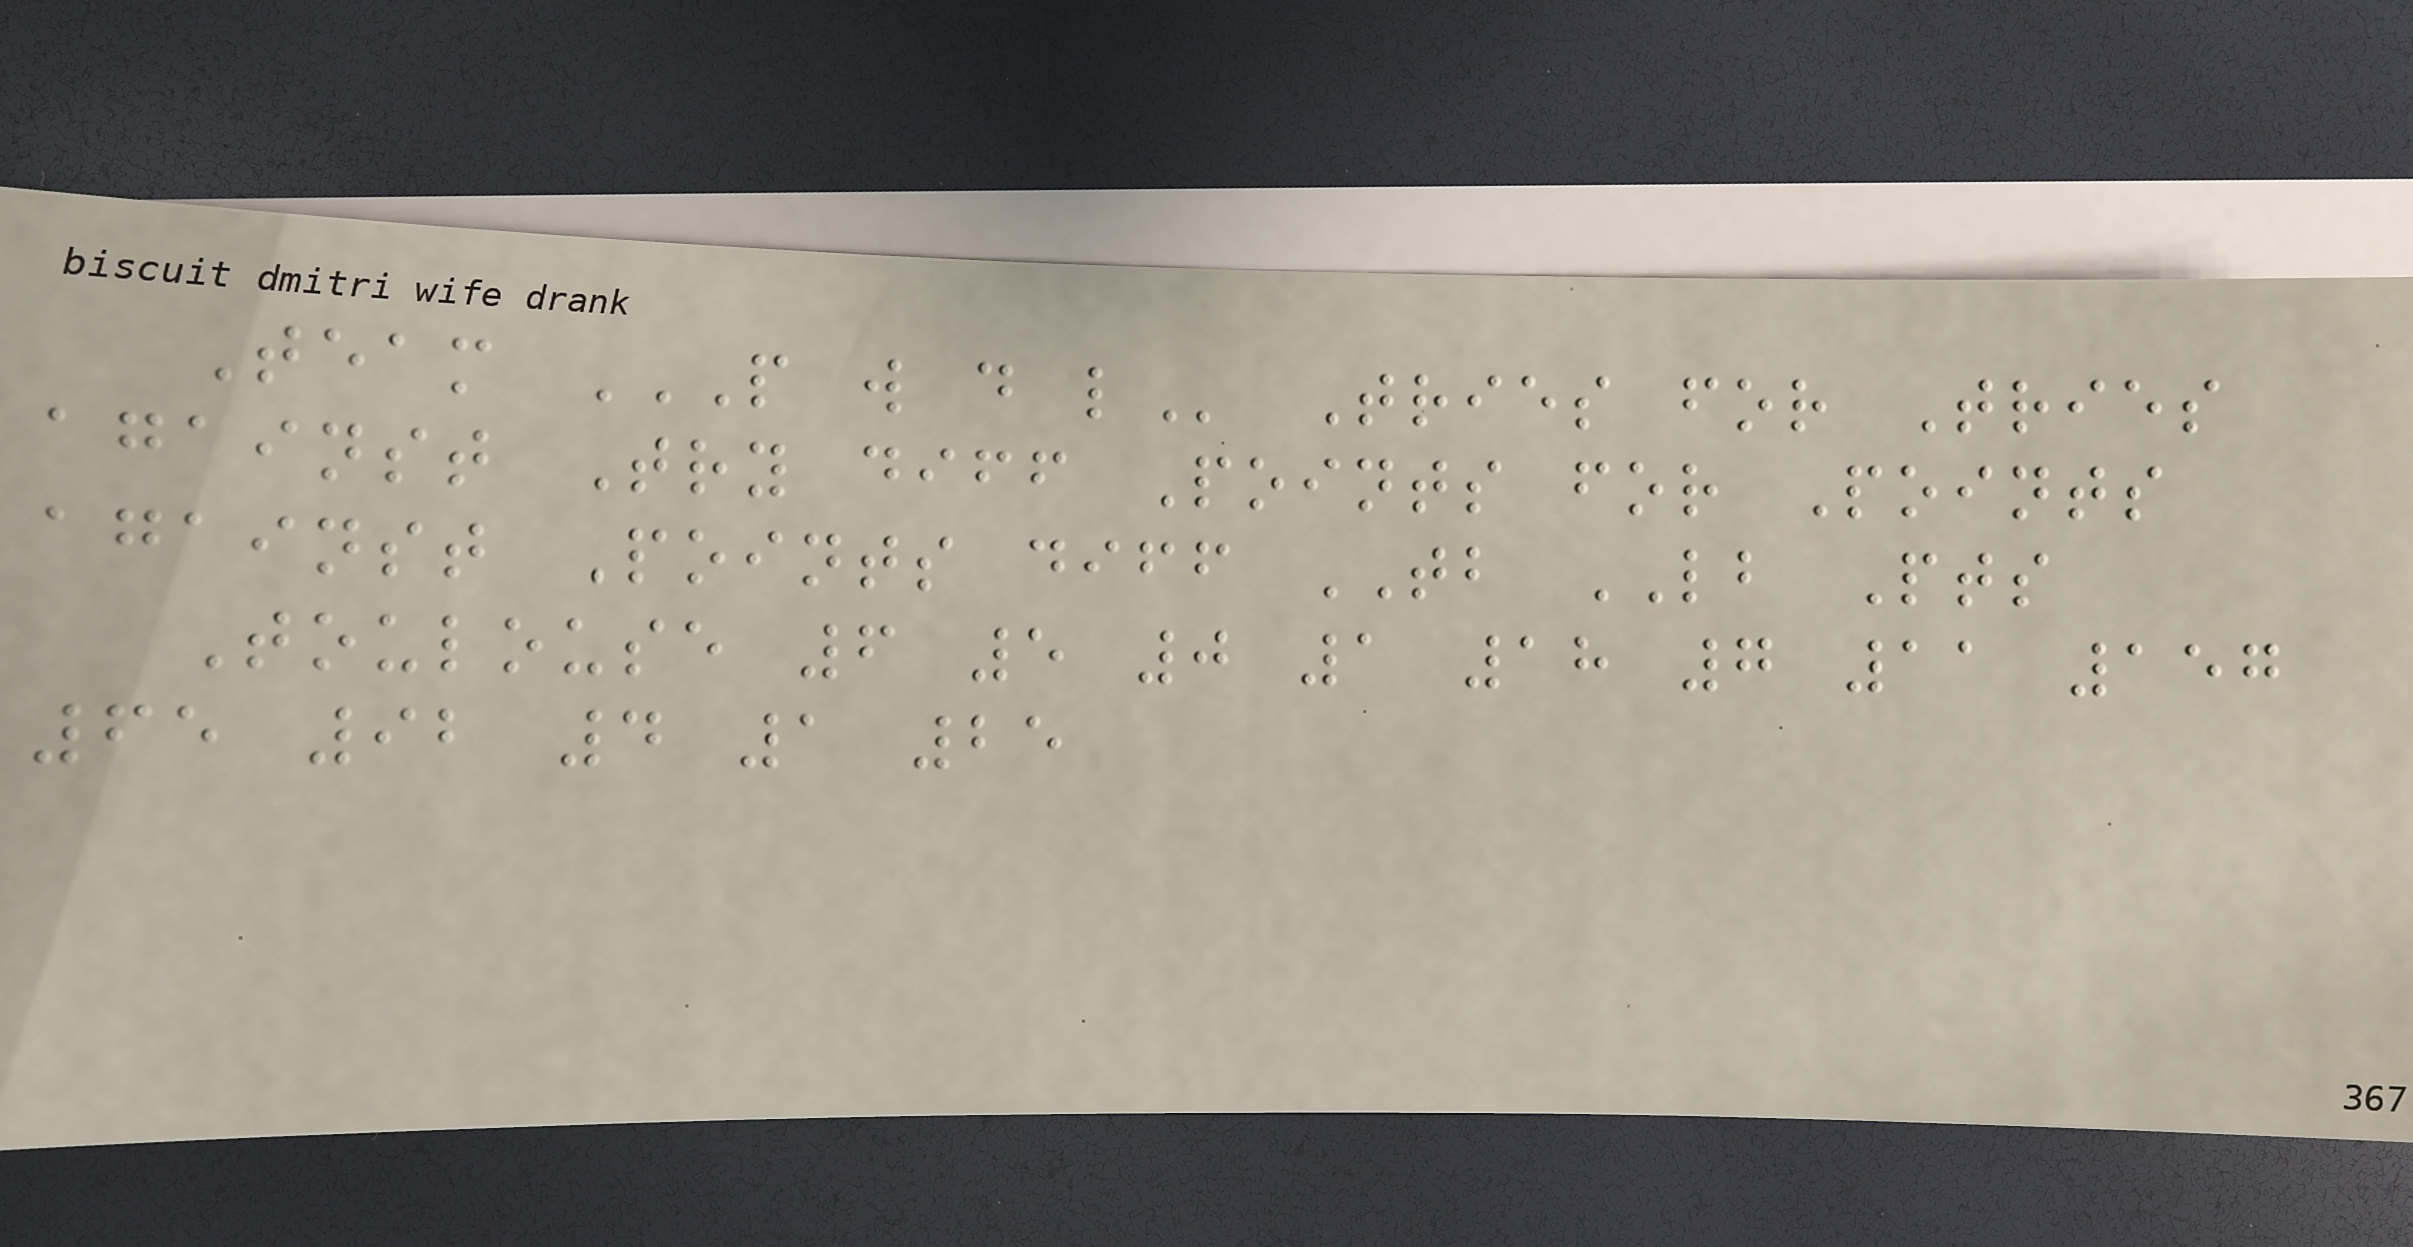Team P W D L Tries for Tries
against Try diff Points for Points
against Points diff TB LB Pts
Toulouse 6 5 0 1 18 7 11 157
65 92 4 1 25
